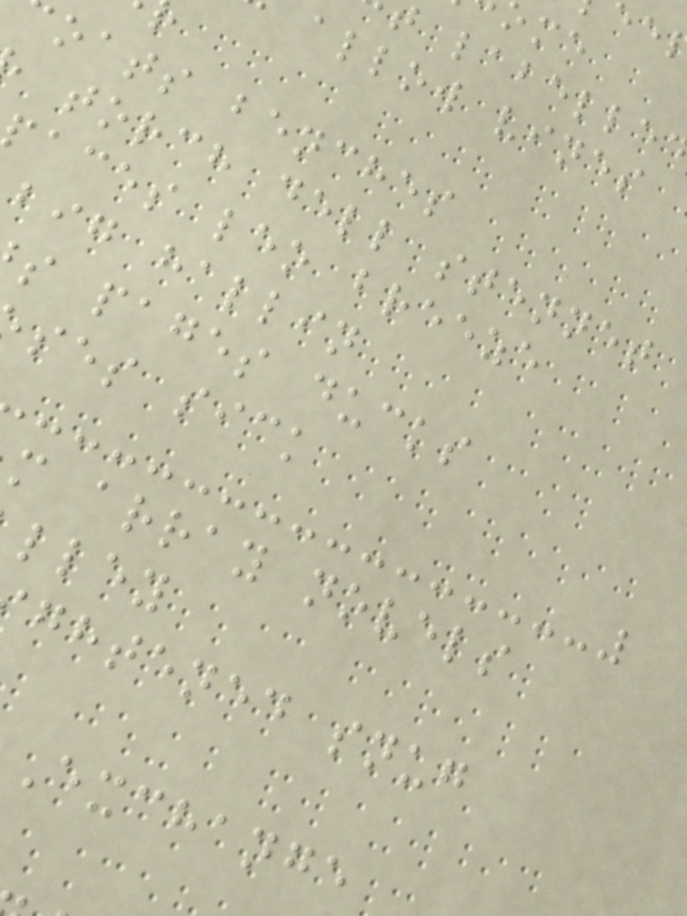labelle
allow vines
oats benches
torch dell stennet
aces leo breeze
big hallin
s pages ducks
ses sick
m array novels
lley
ghtened snug
Exchange
